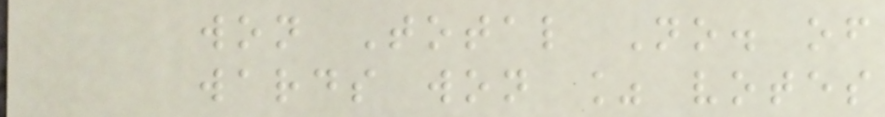won Total No. of
wards won % votes
